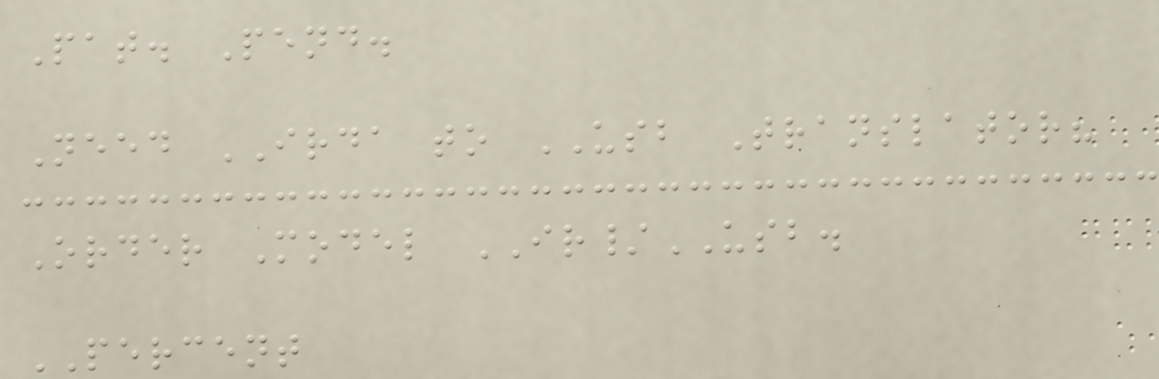Pat. Pend.
Need IRDA to USB Translator?
Order Model IR/USB.
PERCENT
